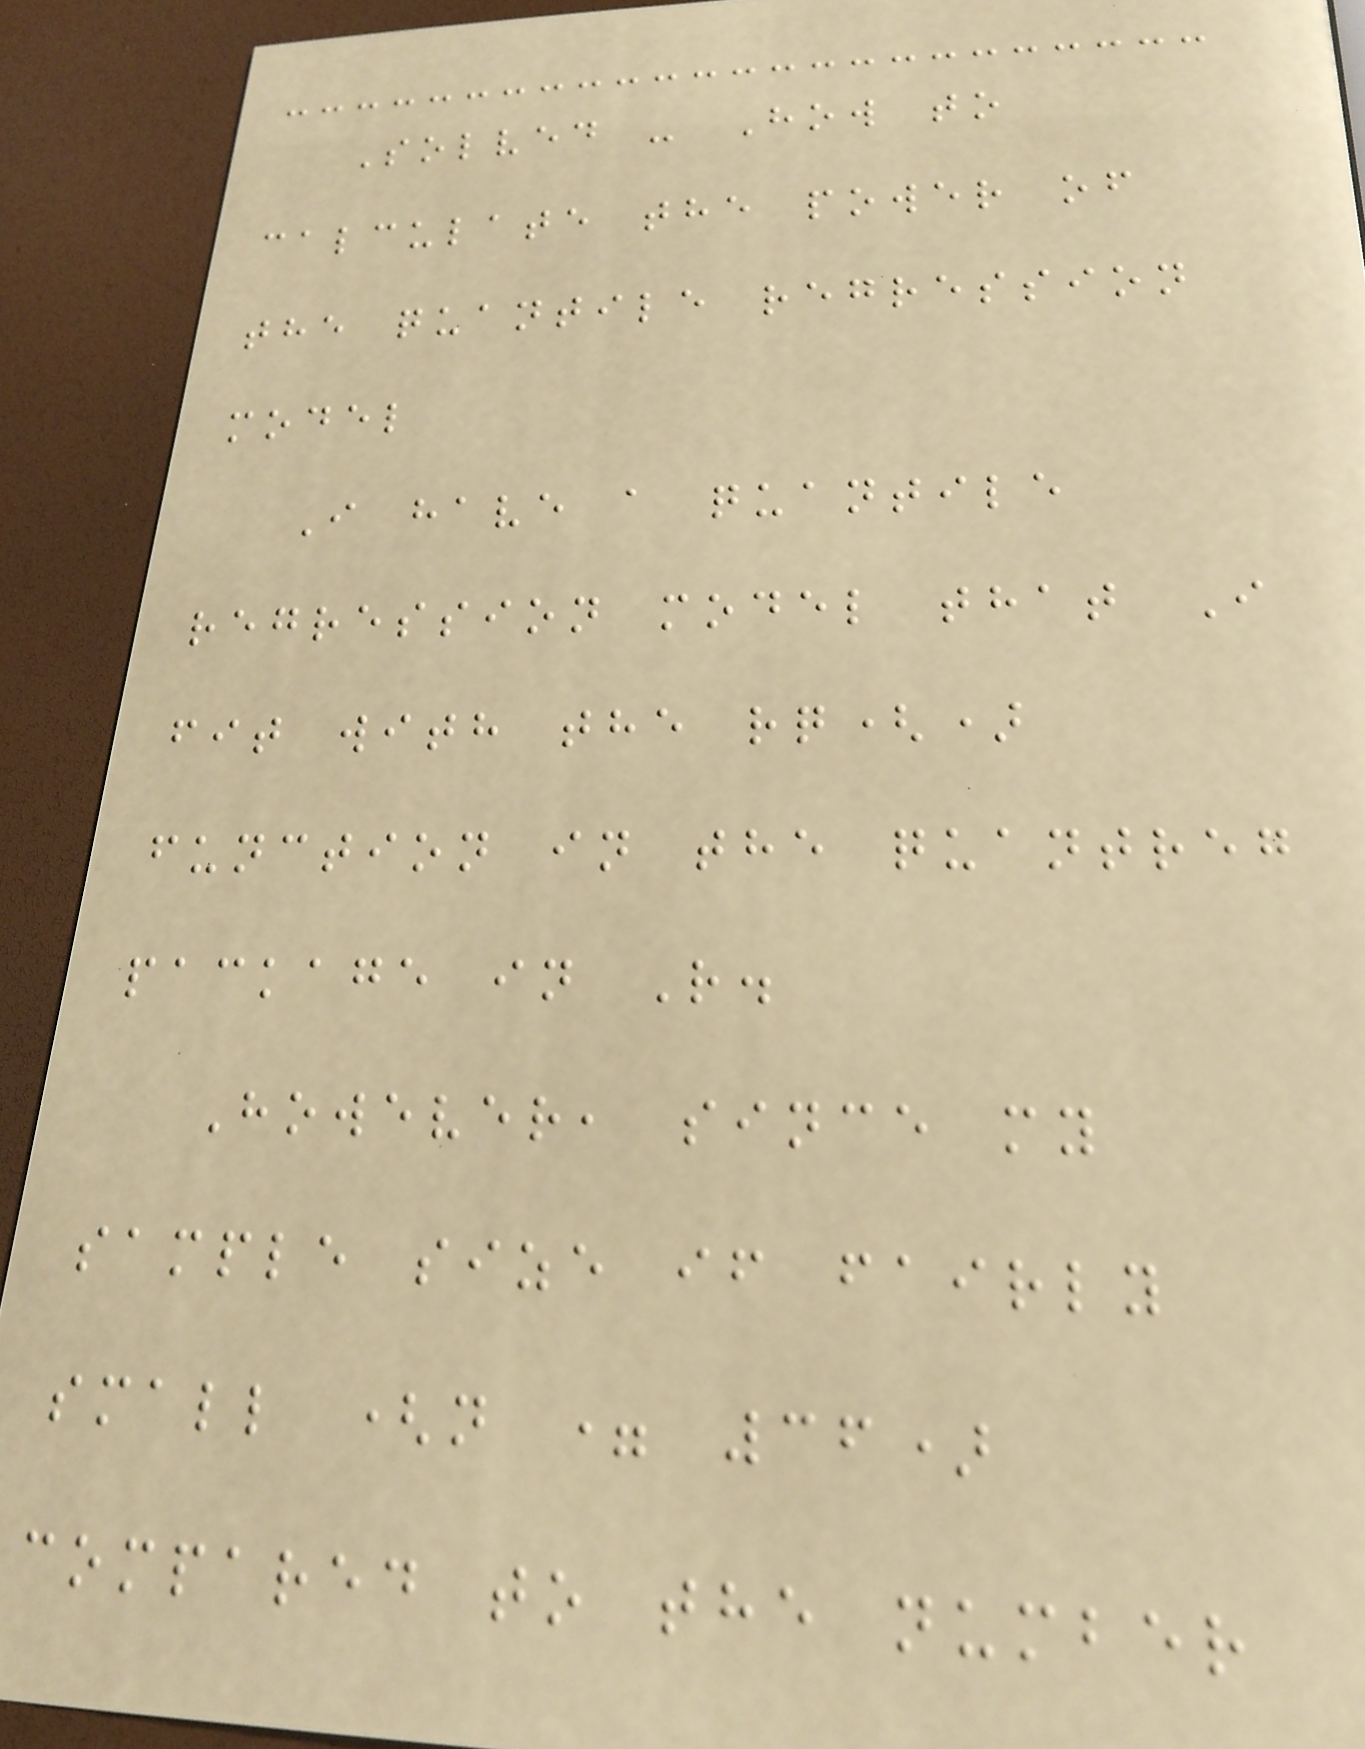Solved - How to
calculate the power of
the quantile regression
model
I have a quantile
regression model that I
fit with the rq()
function in the quantreg
package in R.
However, since my
sample size if fairly
small (n = 36)
compared to the number
